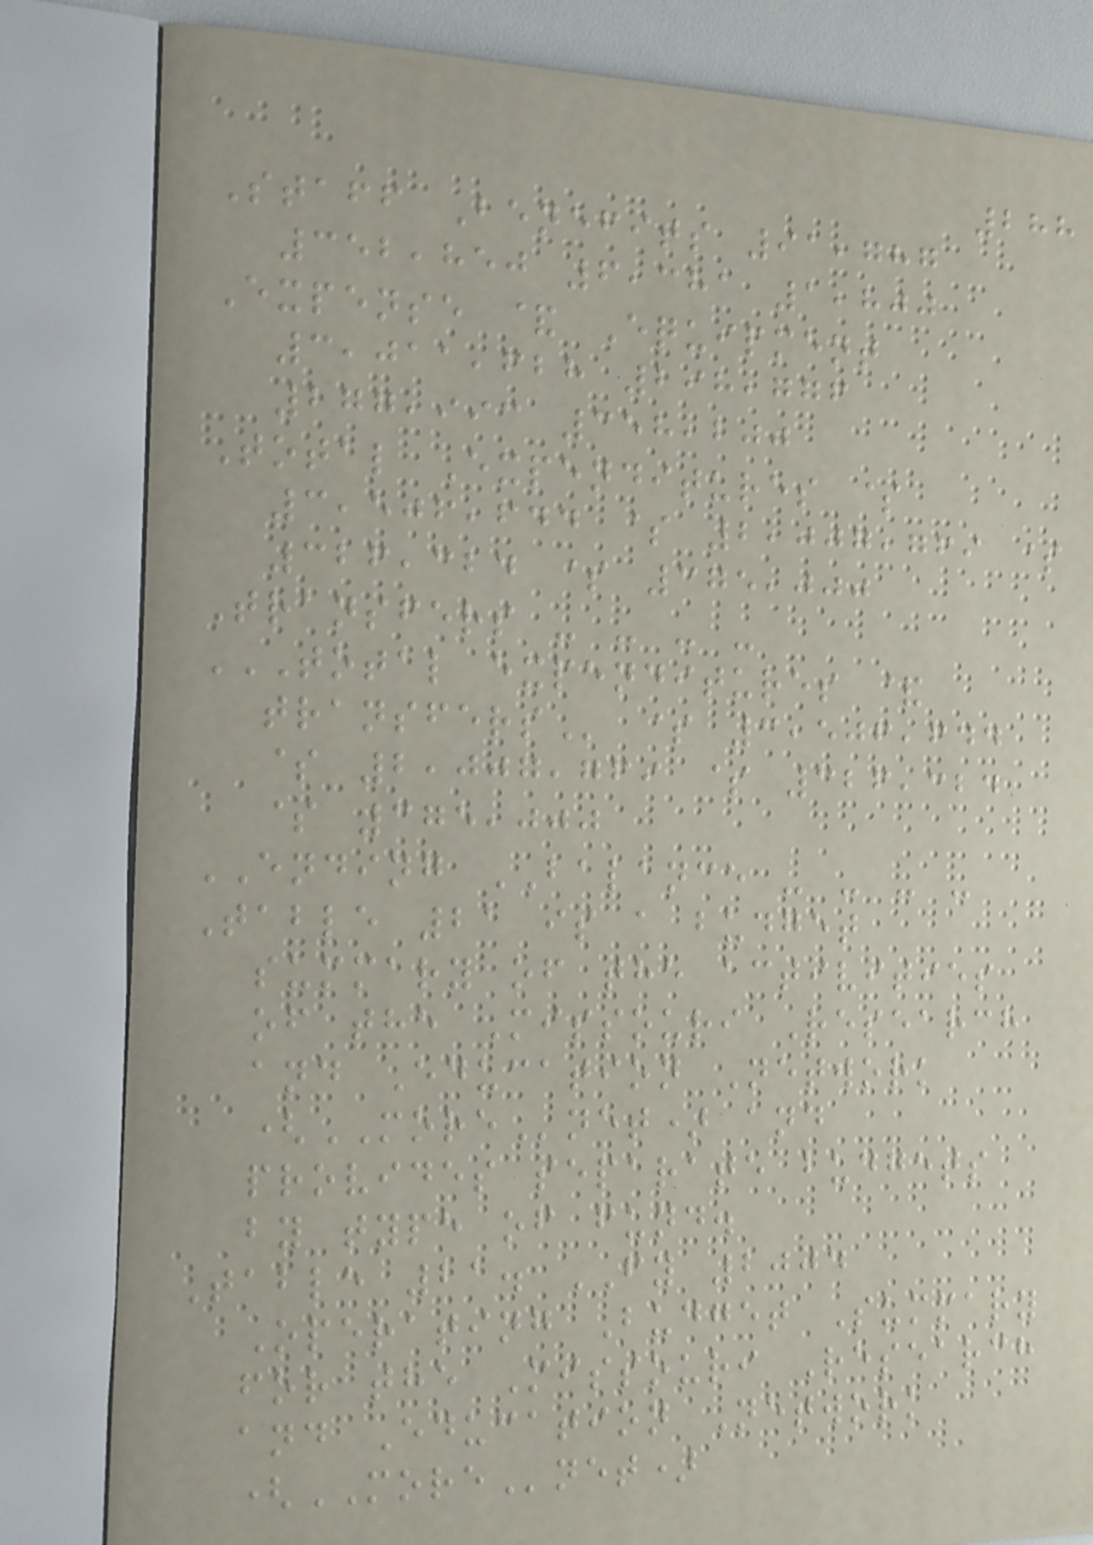288
Staff Benefits 91,787
352,850 6,381 1,800
Expense & Equipment
3,011,628 298,776
277,993 358,200
Total Expenditures $
3,506,644 $ 2,007,769 $
326,324 $ 375,000
Transfers - - - -
TOTAL EXPENDITURES &
TRANSFERS $ 3,506,644
$ 2,007,769 $ 326,324
$ 375,000
ENDING BALANCE - - - -
Table 21 is a budget
summary of the activities
of the Missouri Research
and Education Network
(MOREnet) and
provides separate budgets
by type of fund.
Table 21. FY 2004
Operating Budget Summary
for the Missouri Research
and Education Network
(MOREnet)
